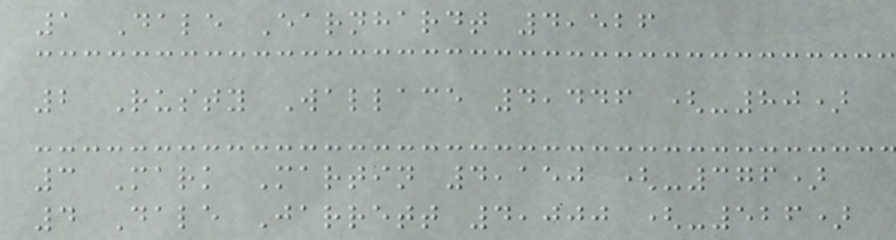1 Dale Earnhardt 4,526
2 Rusty Wallace 4,446 (-80)
3 Mark Martin 4,150 (-376)
4 Dale Jarrett 4,000 (-526)
